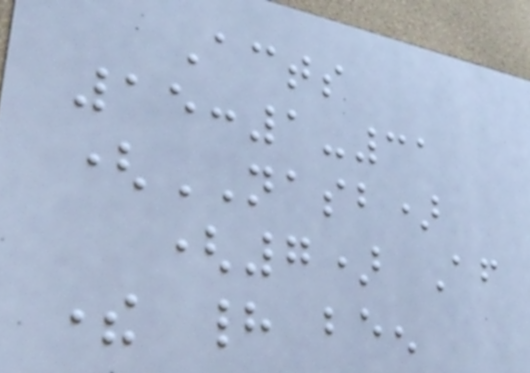Acts
15:1-31
(NASB)
(7) After
there had been
